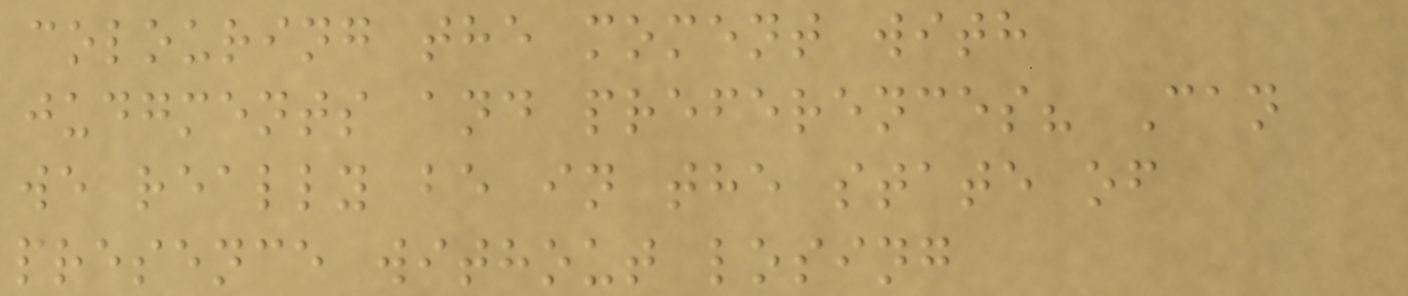colouring the moment with
judgments and preferences? Can
we really be in the state of
presence without losing
